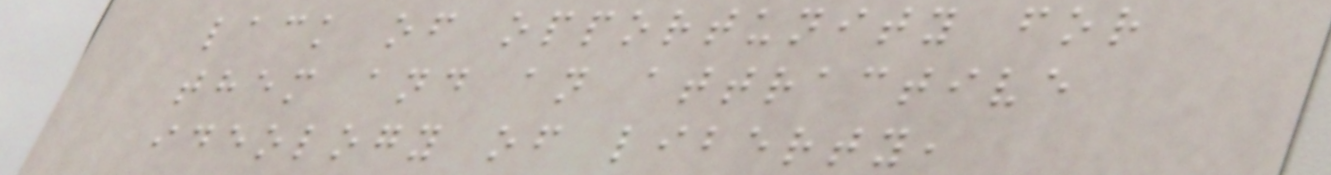lack of opportunity for
them and an attractive
ideology of liberty,
